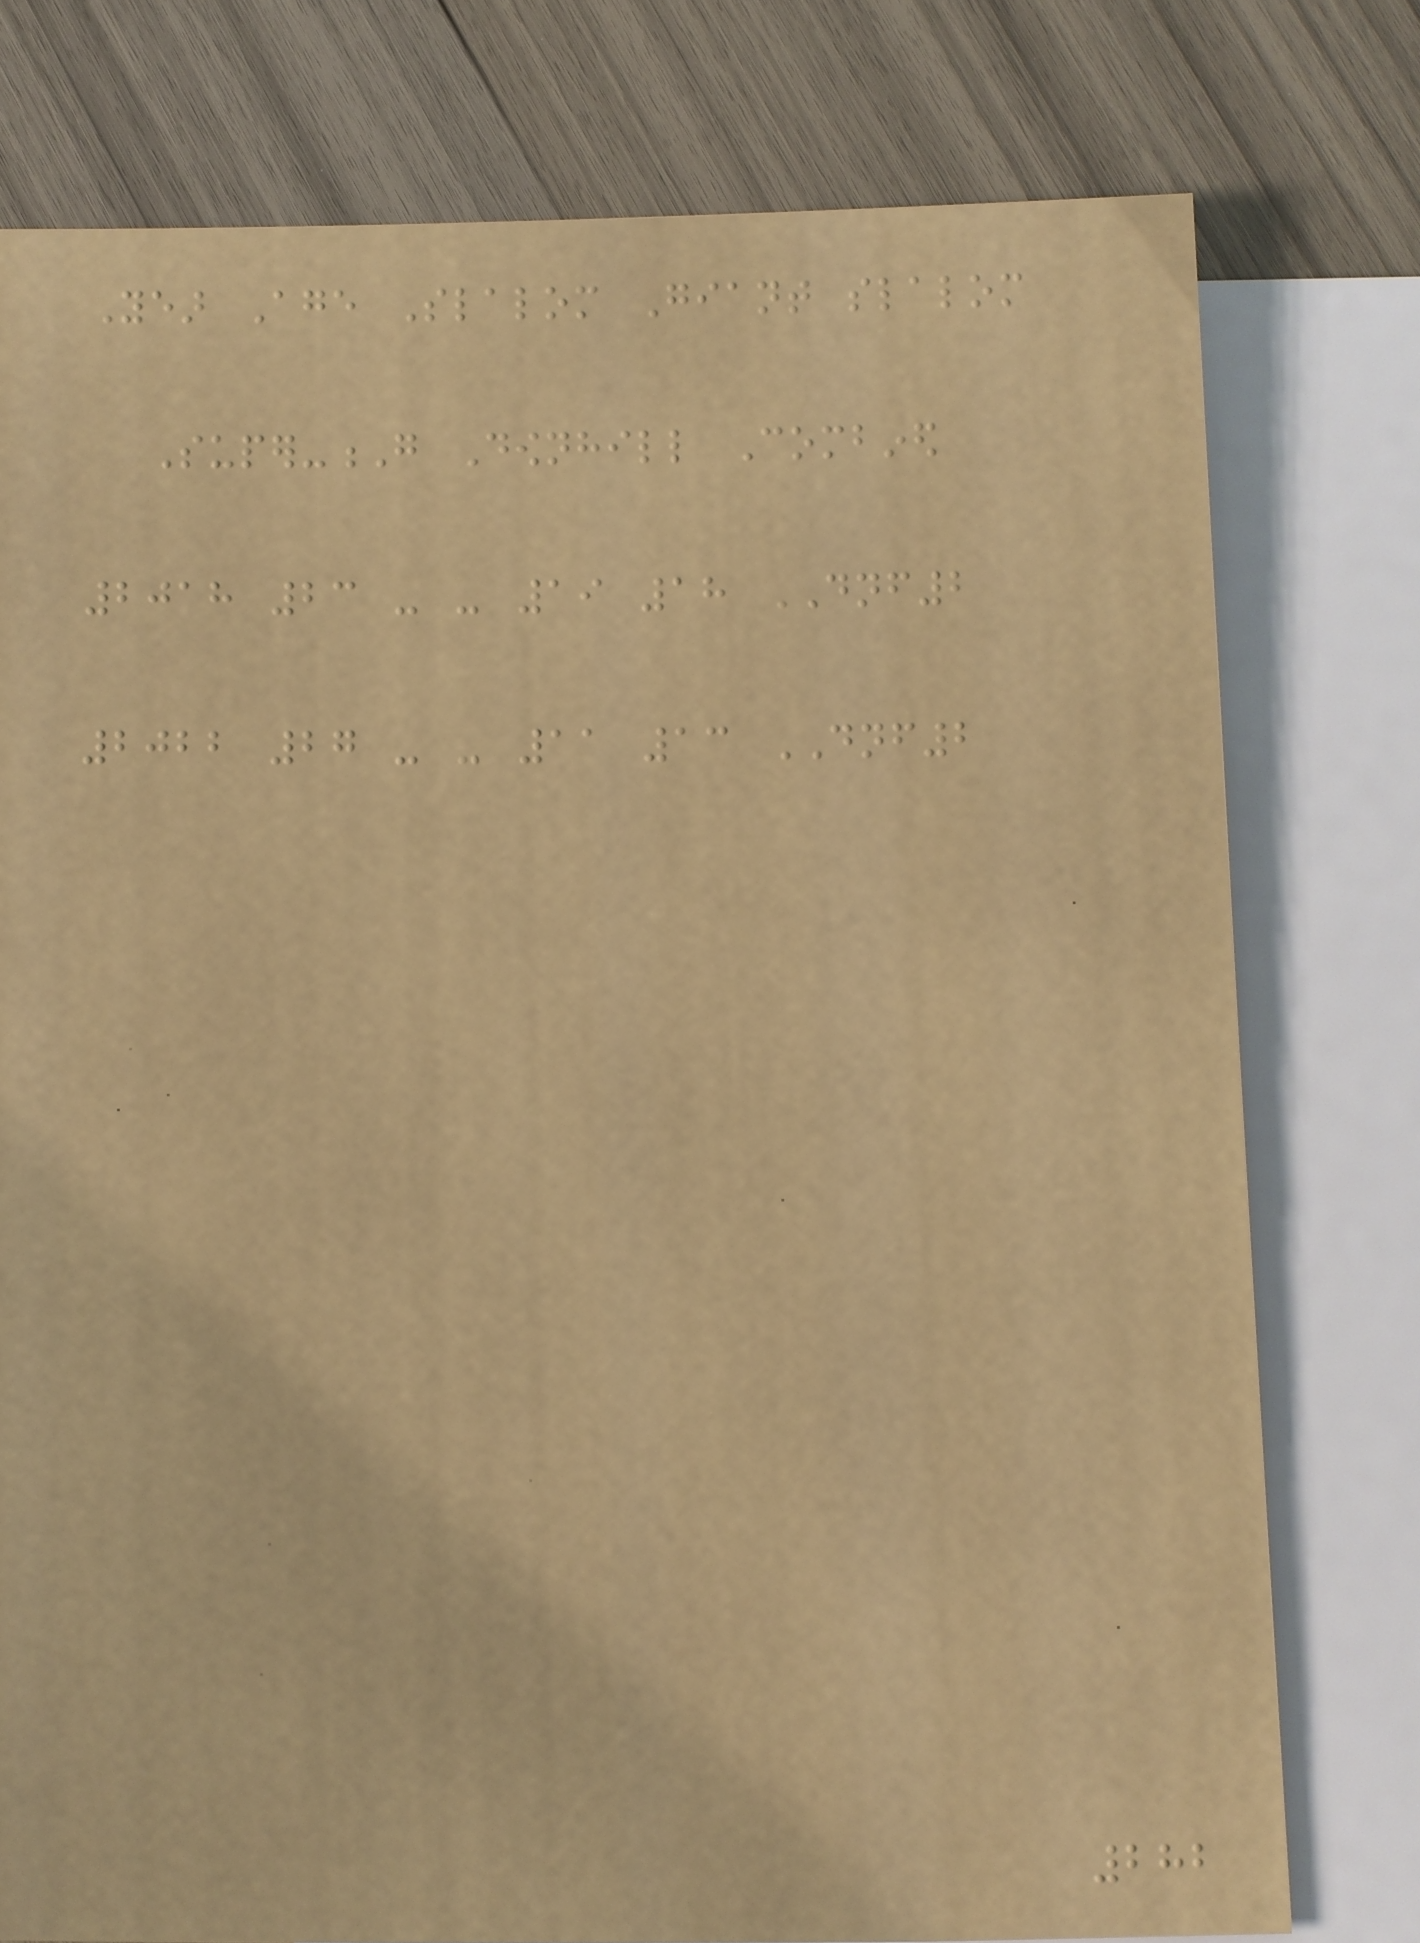Year Age Slalom Giant slalom
Super-G Downhill Combined
2018 23 - - 19 18 DNF2
2022 27 - - 11 13 DNF2
282
